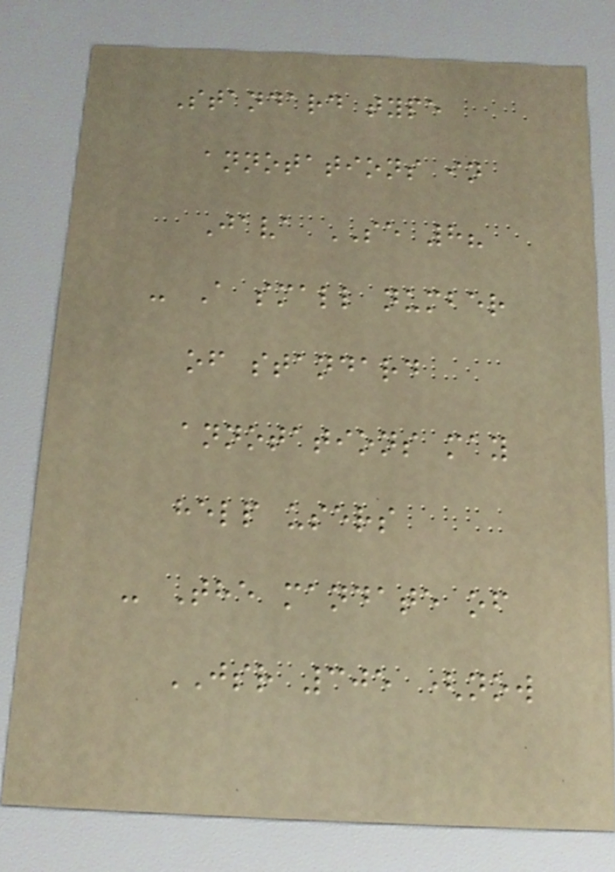Standard type
annotations in
Java SE 8?
- A small number
of standard
annotations may
help users
- The mandate of
JSR 305 (now
